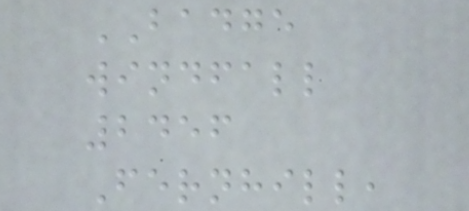BADGE
windfall
2456
Fernhill,
